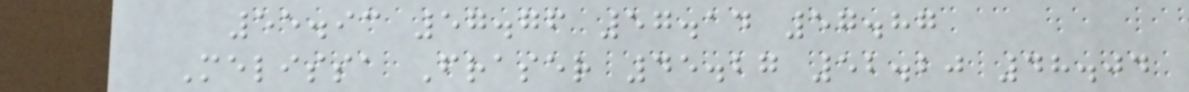55.93 57.76 57.14 57.87
Melissa Fraser 45.27 52.20 48.04
